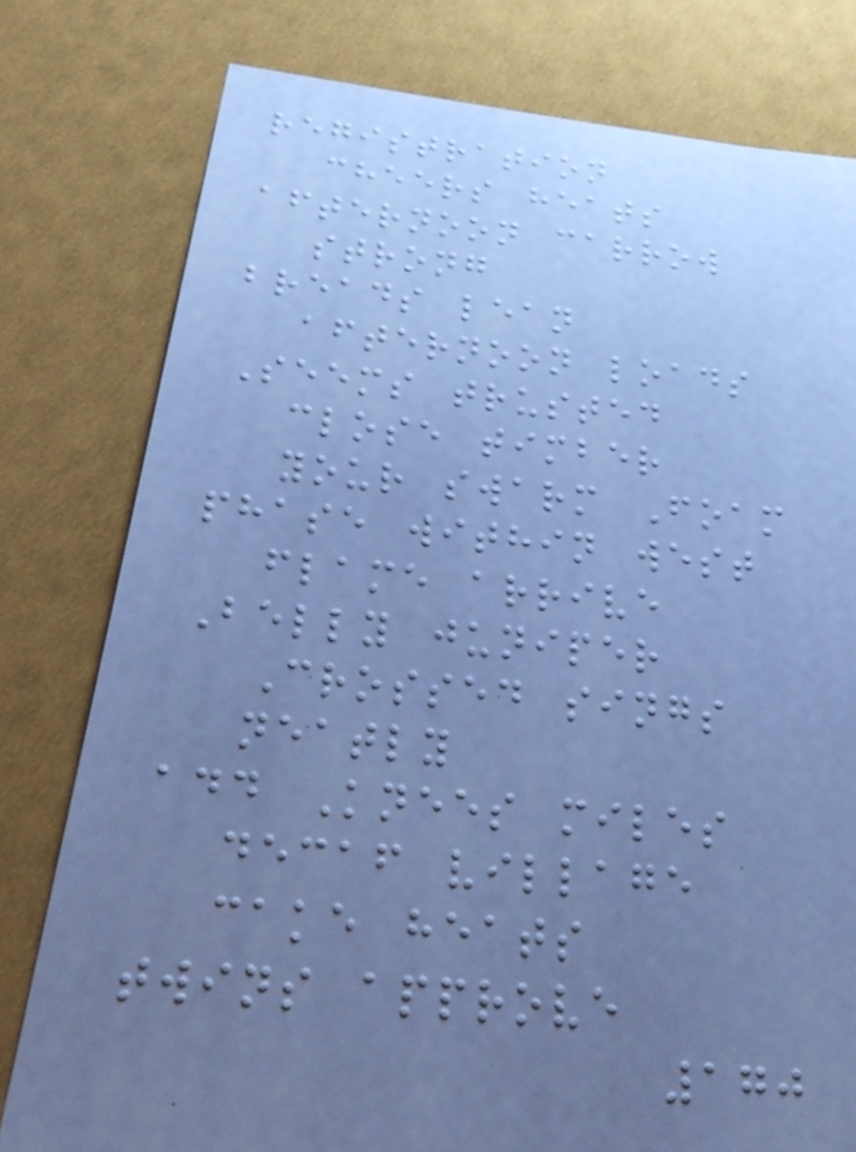registration
cheers heats
afternoon carrow
strong
breads lean
afternoon loads
Seems trusted
close timber
your swarm Foam
phase within west
flame arrive
Belly juniper
Crossed sings
neatly
add Knees miles
decaf village
cake heats
twins approve
170
